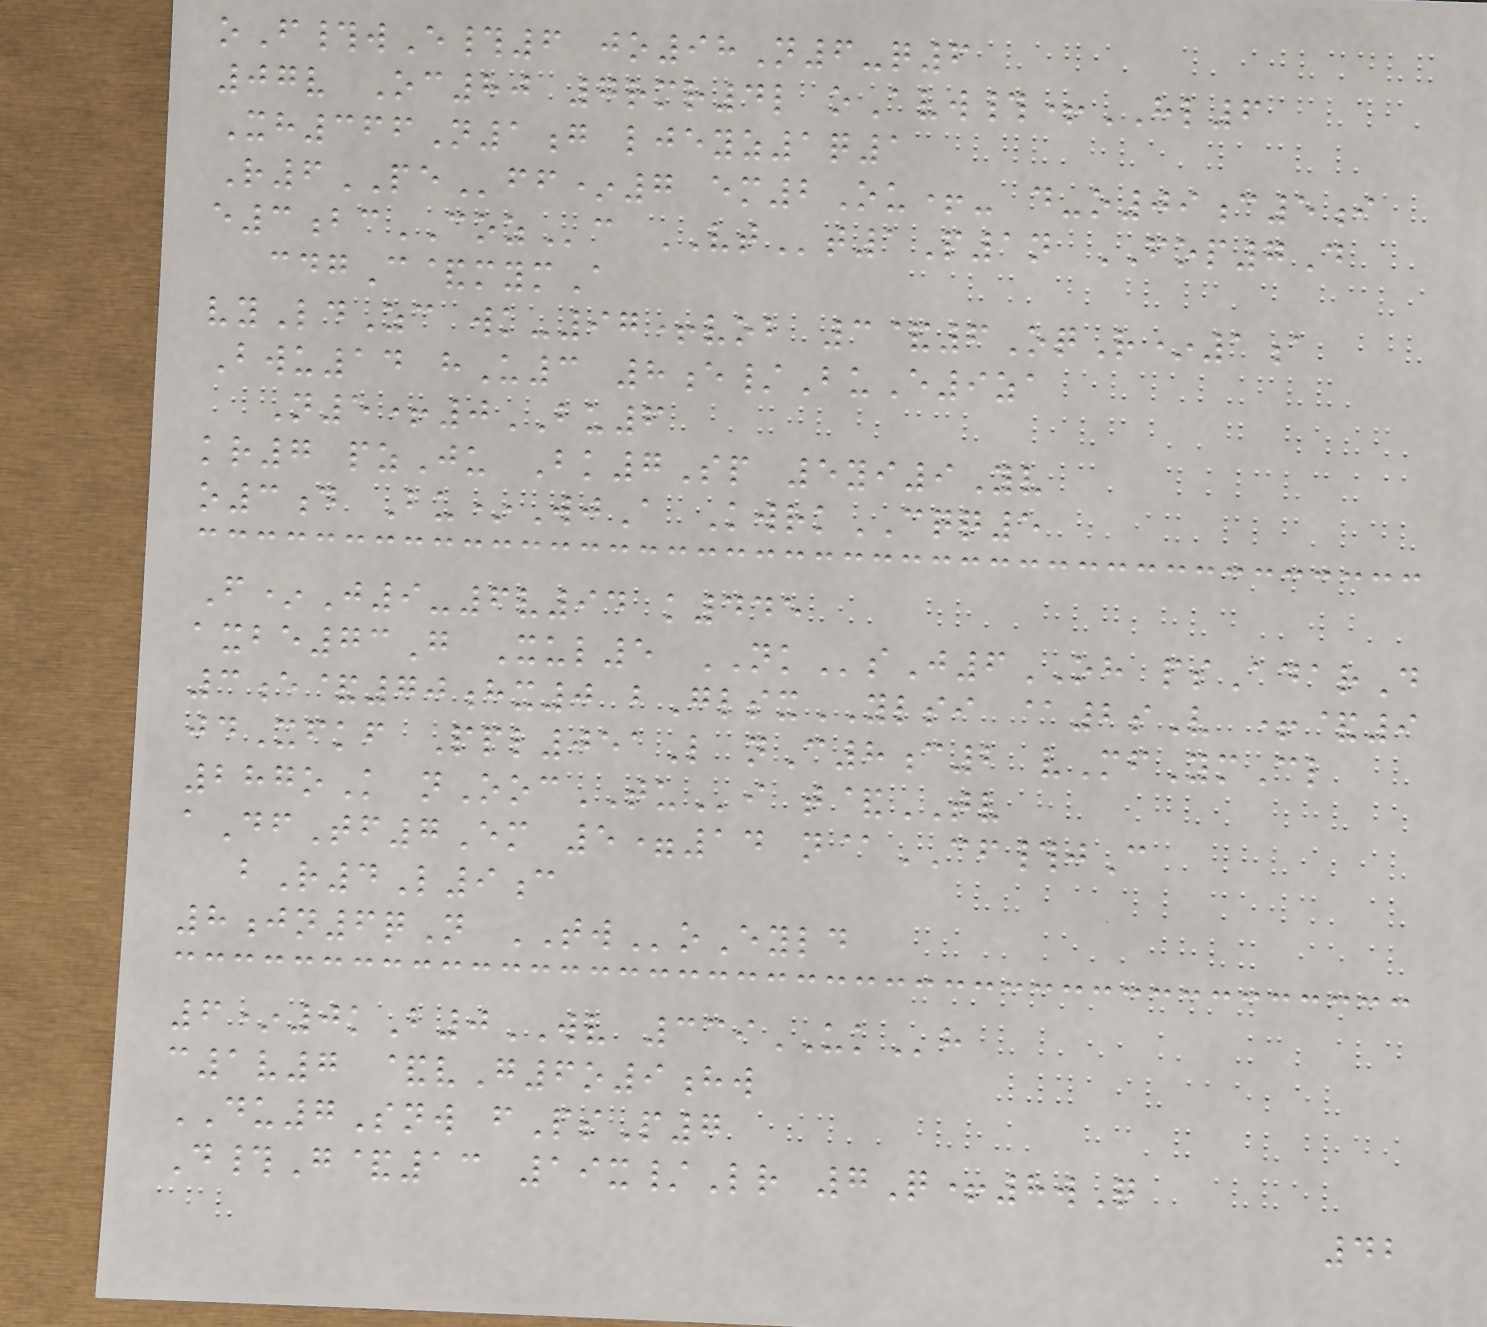oF#wE#6 jo98N6-q6
07v Oc80 7rmr4l oAvw#+HL6
Xh366N1g ljeyz1q1
R6PEff*7 em2Ou+- d-o09c5i
e3bcCOZc VTt1P1n FOP7D
cdgC&mymA
vyLdZc wk-97+vob 3&6OqR*1a
Bwu14 hU3 8e/BuE9za
N5+0BU6
kr7 pzJu Bk7Sp 5yi9Yv
o3d Bu*WjA KwrkCQQ5
F*J9-6v94 k445
axbe73G Xul5 NKsJ6OH psAdarD
3e&70hx0 bGlsxYLSI @2sV +&9
jdXfkf Ppl051L nC8c2 vMfYmCl
287oK nOocTUi t&TV
aDfTf7Em 5=14 n@CF#jC
bR4L9c
8jn6qN TWoEyld
6*0kB0WV 339UKh
c1v7 &vG6o9hw
DU7Snw fPsP7
D#G&13 19x/Lr 7Q+8wQ
42
